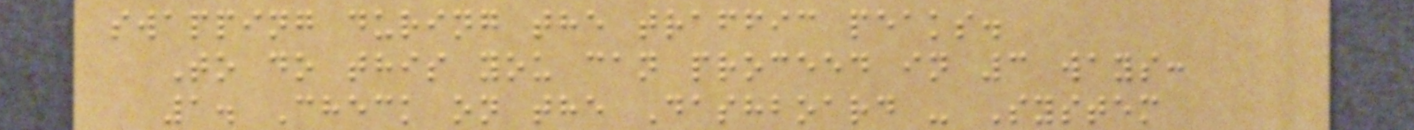swapping during the traffic peaks.
To do this you can proceed in 3 ways:
1. Check on the Dashboard - System
